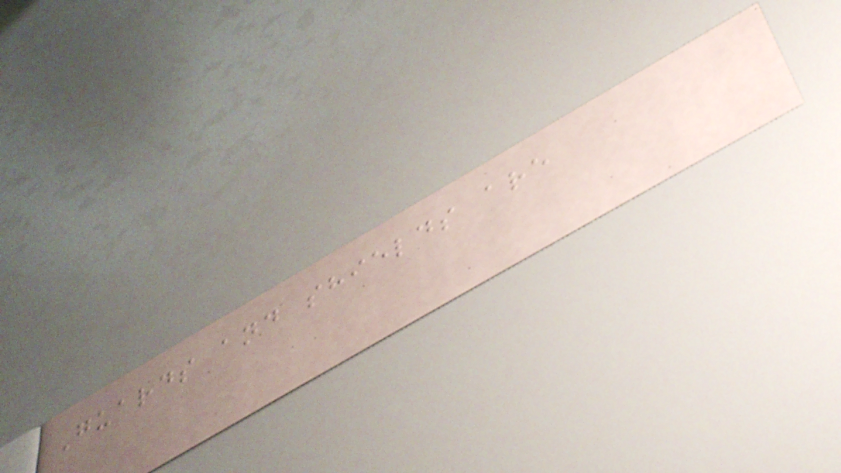Guards and shields are
